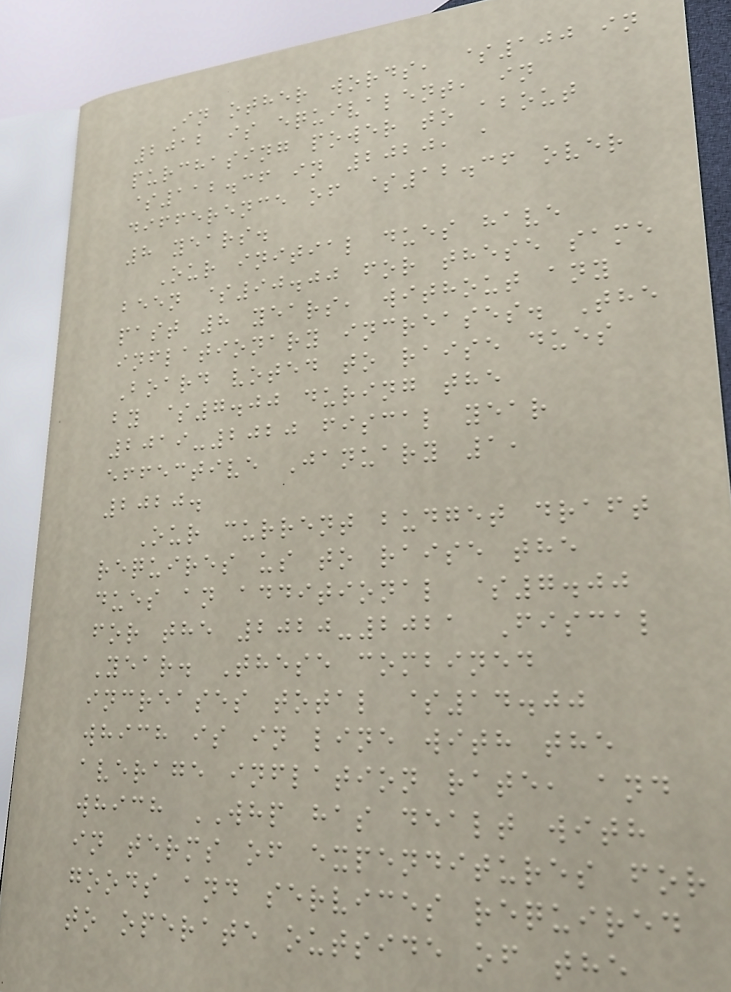In other words, $100 in
2012 is equivalent, in
purchasing power to about
$112.36 in 2020, a
difference of $12.36 over
8 years.
Our initial dues have
been $90.00 for these same
past 8 years, without any
inflationary increases. The
Board voted to raise dues
by $7.00 during the
2019-2020 fiscal year
effective January 1,
2020.
Our current budget draft
requires us to raise the
dues an additional $7.00
for the 2020-2021 Fiscal
Year. These combined
increases total $14.00
which is in line with the
average inflation rate, and
which WHP has dealt with
in terms of expenditures for
goods and services required
to operate outside of the
